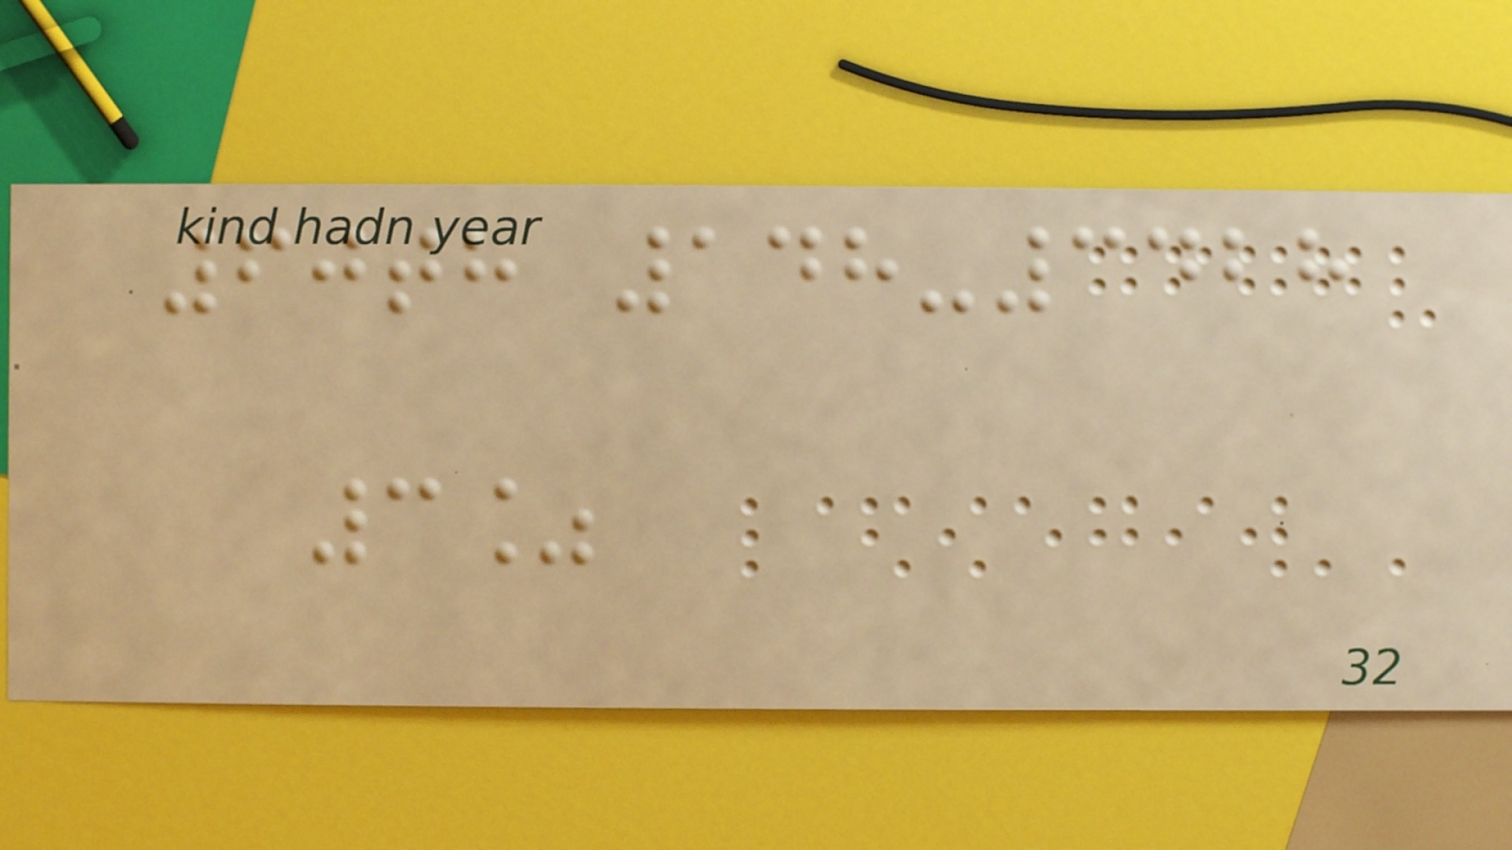60th 148-3428
3%
